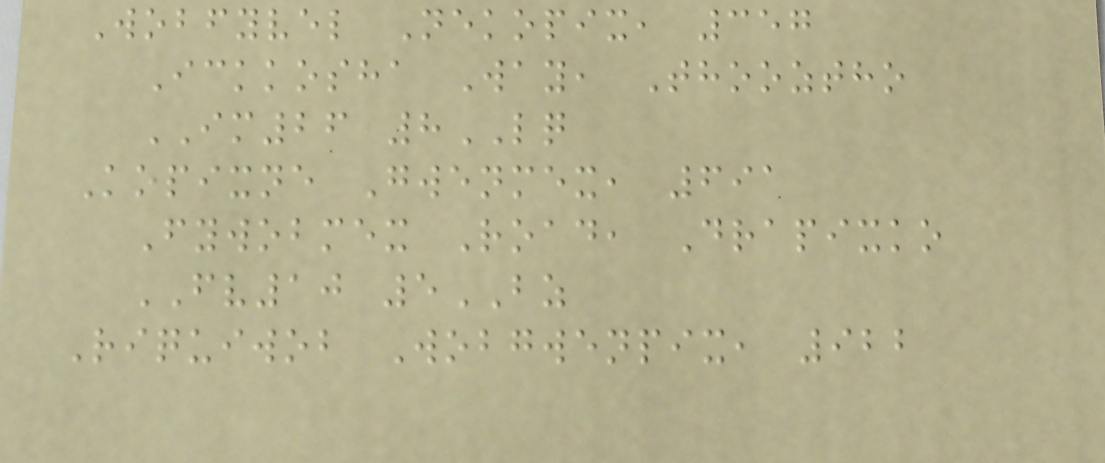Wobfyvel Nekopix, 357
Ickkosha Way, Thooztho
IM26 8LQ
Kopixne Gwenmex, 691
Fywobmex Road, Drapixko
FV10 5BZ
Riquiwob Wobgwenpix, 922
